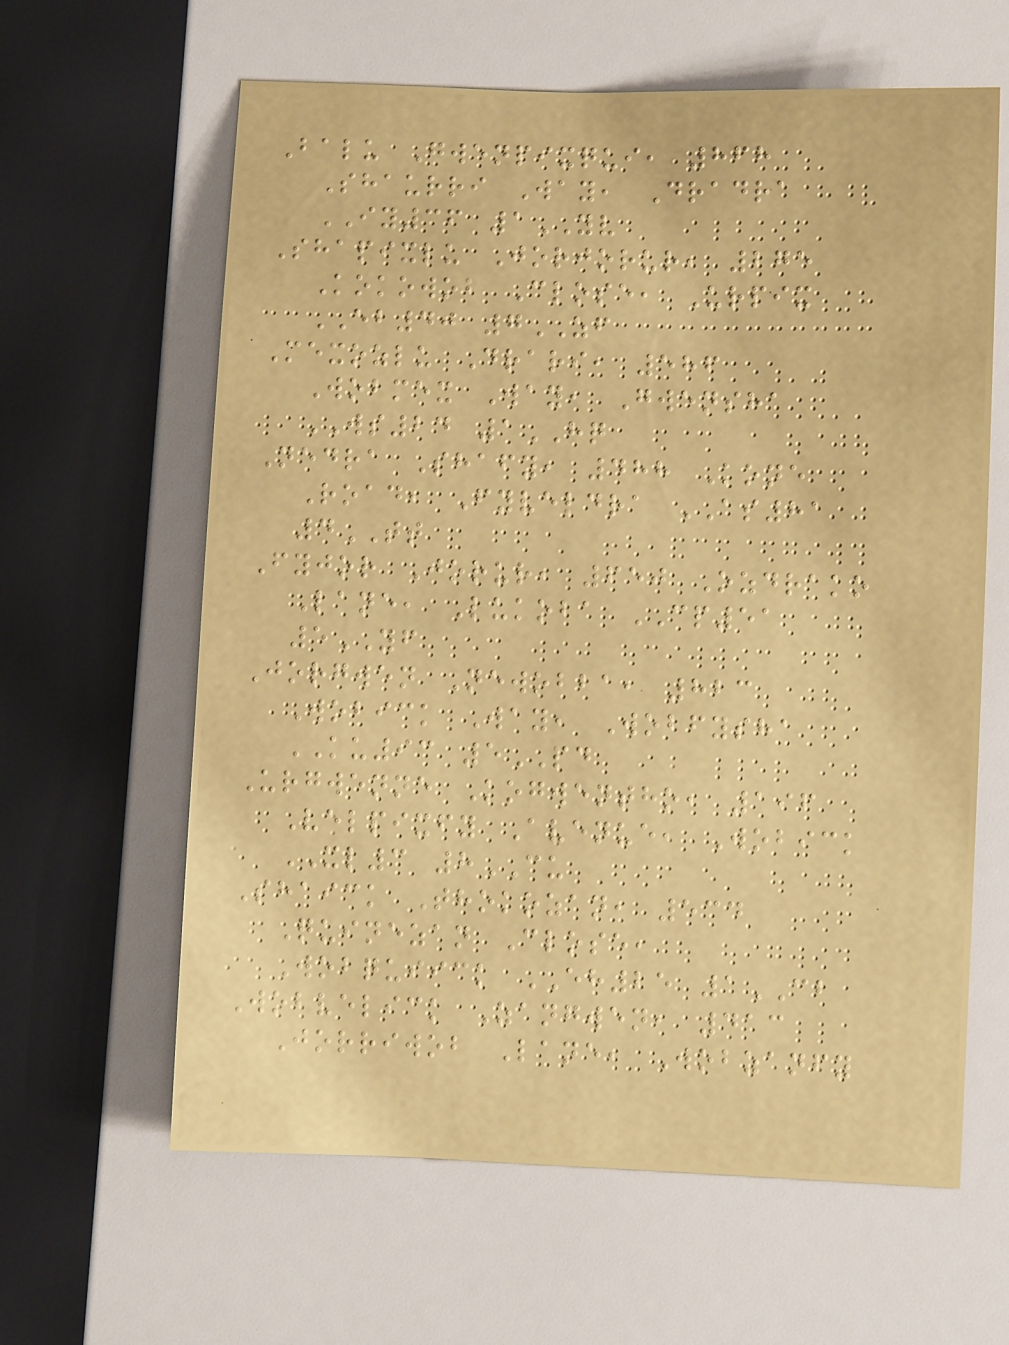Balu Gwenpixqui, 868
Shaurri Way, Dradra
IY36 1YV
Shapixlu Jorjorur, 275
Kokowob Close, Urpix
EB40 7ZF
Mexozlu Drari, 586
Wobmex Way, Gwensha
WS24 1HQ
Nedra Shafy, 488 Kone
Road, Fyveldra AS81
4TT
Fyjor Jorur, 650 Ozdrako
Lane, Lukoba CP51
5YF
Jorgwen Newobba, 823
Wobick Way, Wobfysha
KU93 5PD
Urgwenne Kogwentho, 196
Velpixfy Avenue, Wobick
XL3 8CU
Shaick Thokozan, 534
Quinezan Close,
Wobquiick EH25 1CB
Wobvelick Zangwen, 413
Jorriwob Lane, Wobzanfy
